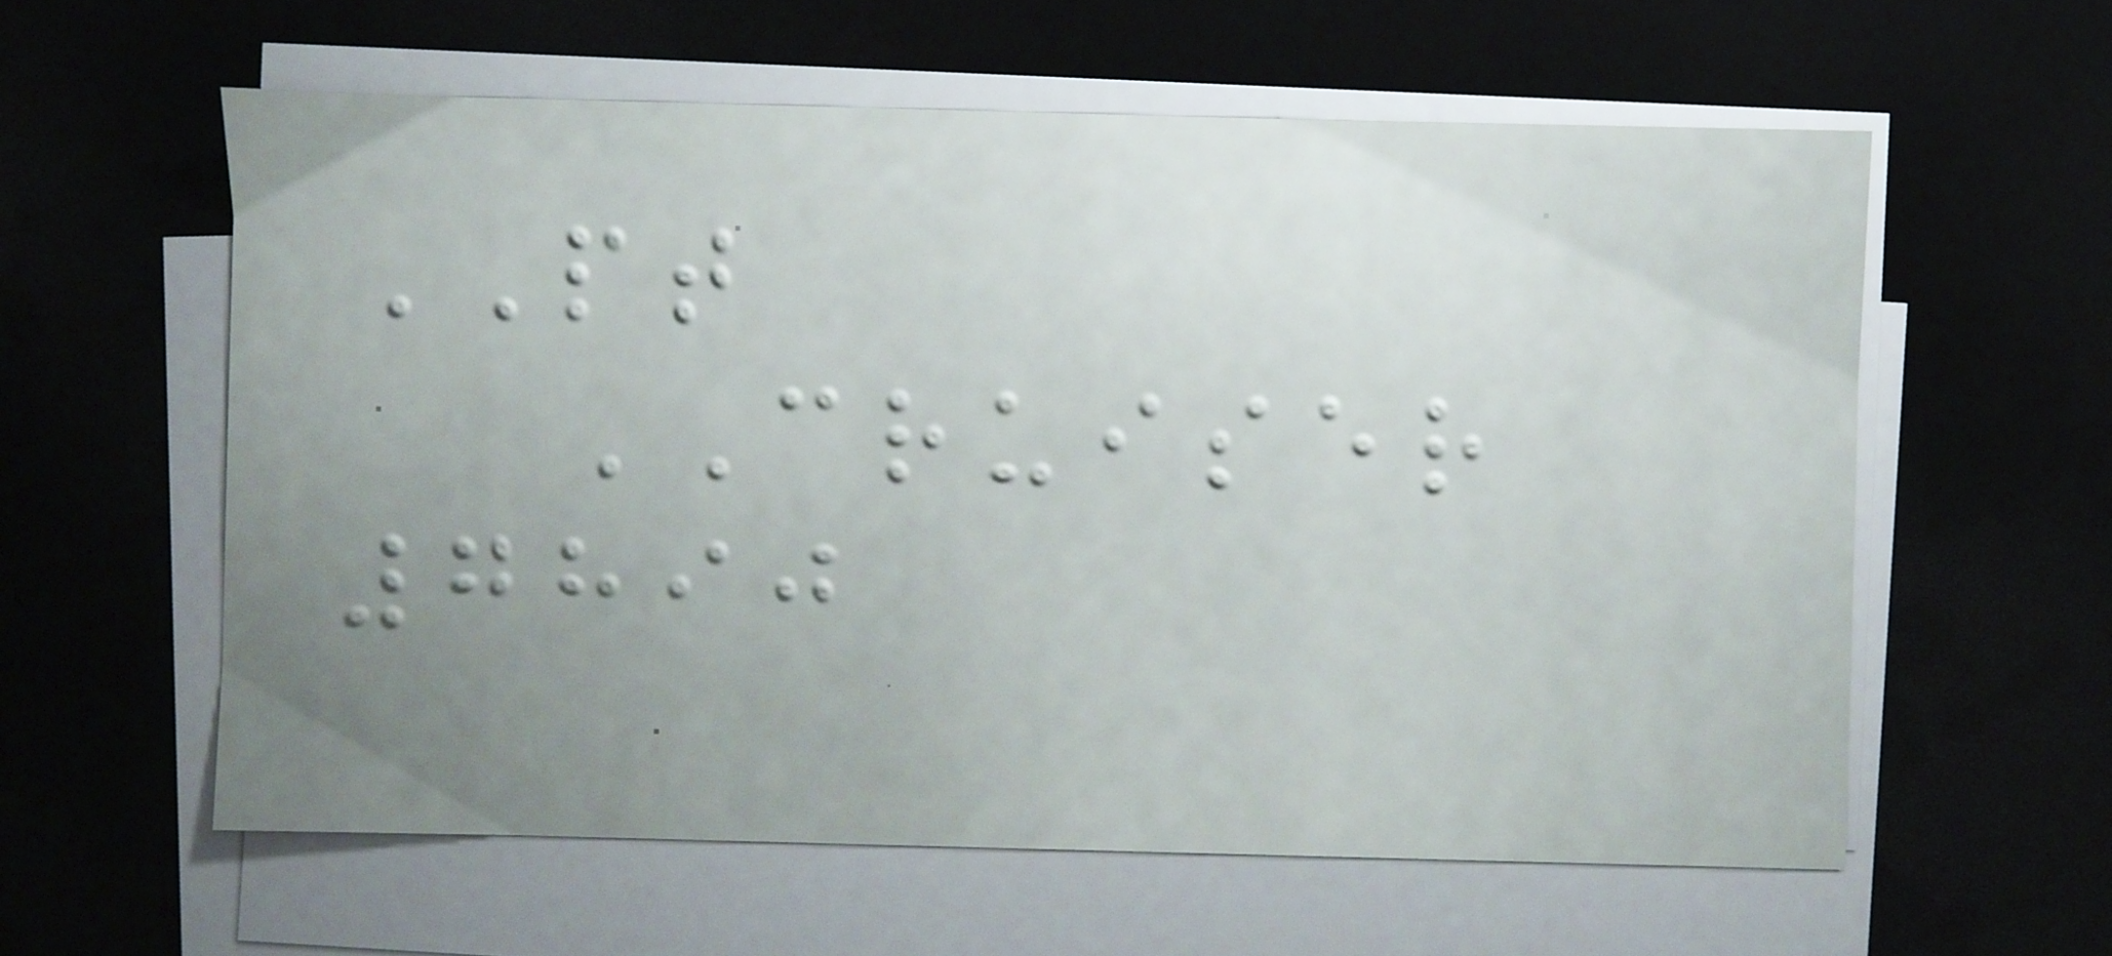PT
CRUISER
7890
